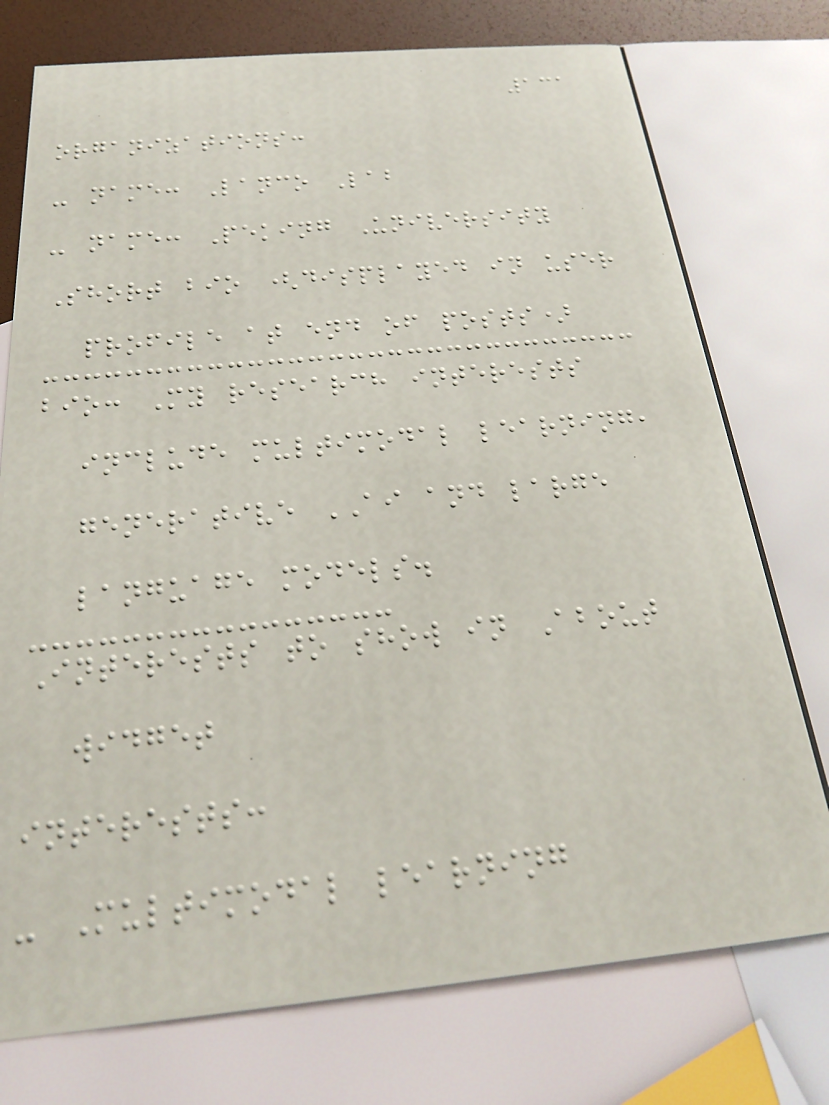131
organizations:
- name: Lanco Lab
- name: Peking University
Short bio (displayed in user
profile at end of posts)
bio: My research interests
include multimodal learning,
generative AI and large
language models.
Interests to show in About
widget
interests:
- Multimodal learning
